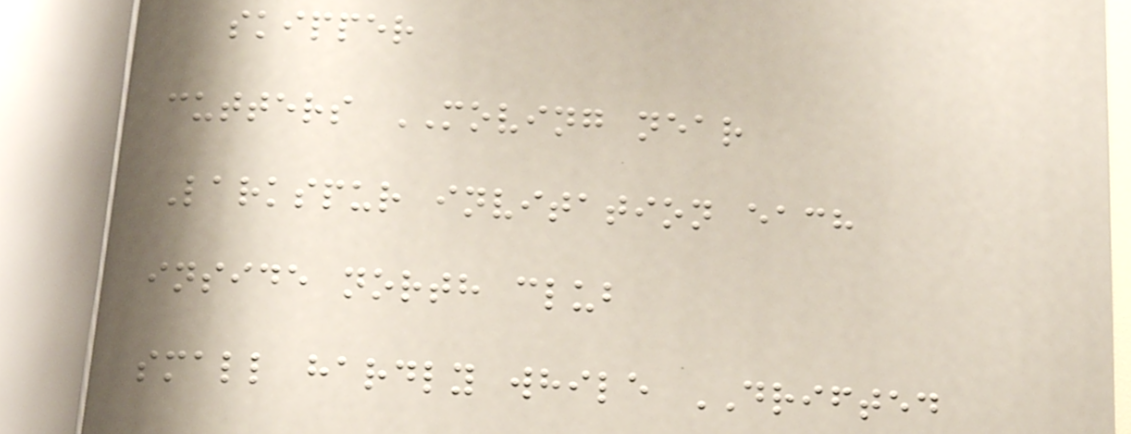skipper
cutters MOVING near
Larkspur invitation each
inside north club
small hardly while DRIFTED
